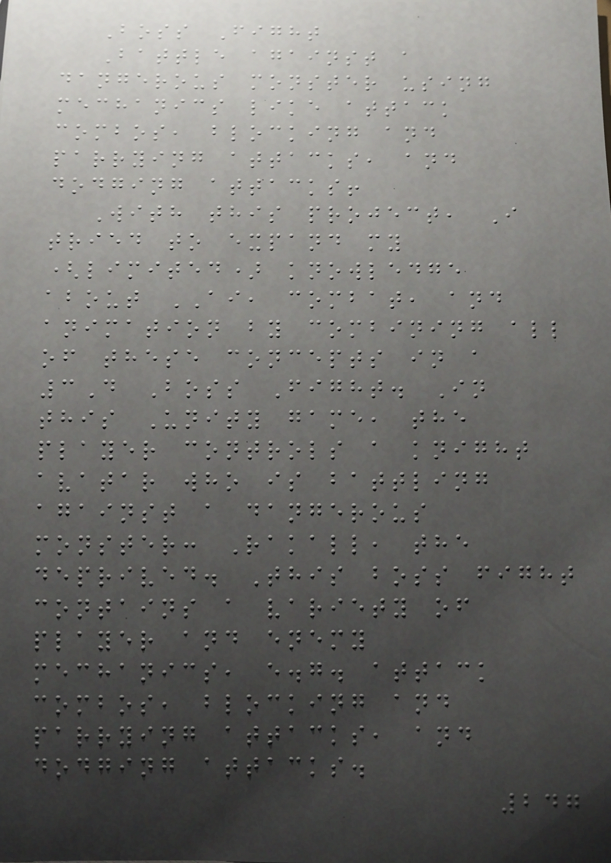Boss Fight
Battle against a
dangerous monster using
mechanics like attack
combos, blocking and
parrying attacks, and
dodging attacks!
With this project, I
tried to expand my
(limited) knowledge
about AI, combat, and
animation by combining all
of these concepts in a
3D Boss Fight. In
this Unity game, the
player controls a knight
avatar who is battling
against a dangerous
monster: Rakall, the
deprived. This boss fight
contains a variety of
player and enemy
mechanics, e.g. attack
combos, blocking and
parrying attacks, and
dodging attacks.
247
